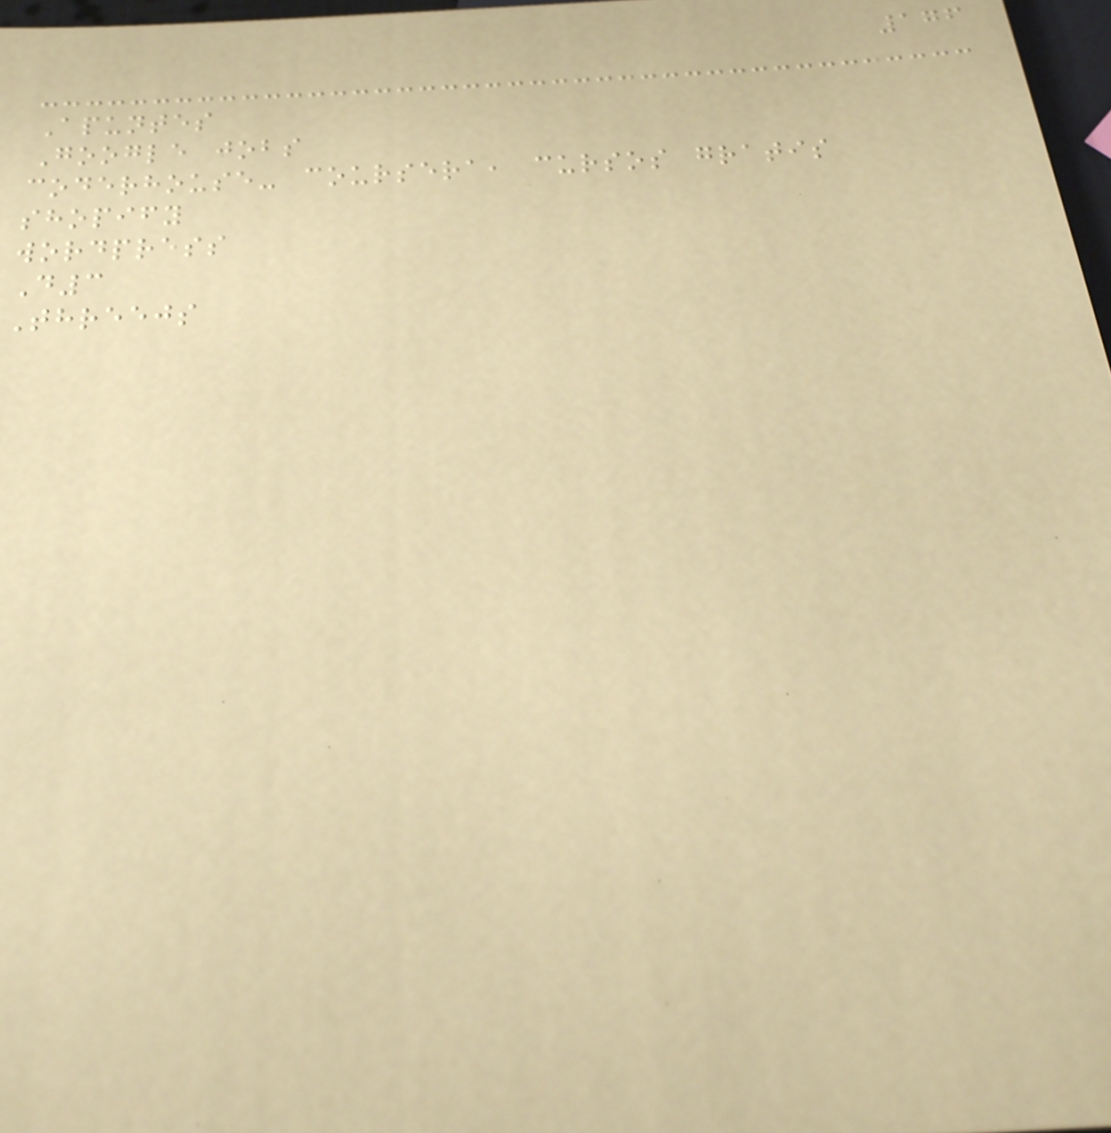176
Apuntes
Google jobs
coderhouse- coursera, cursos gratis
shopify
wordpress
D3
Threejs
